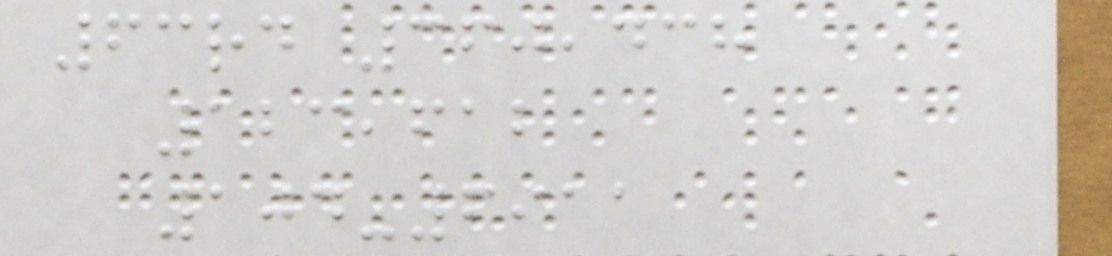63rd 360,438
123,612
104-6911
